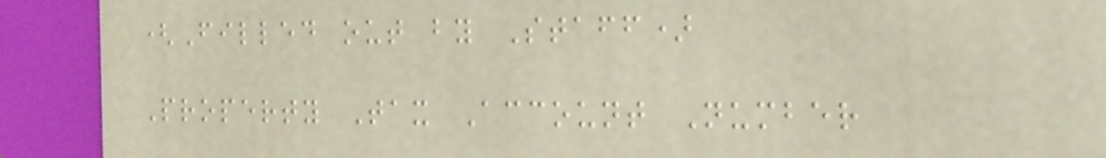(Filled out by Staff)
Property Tax Account Number
